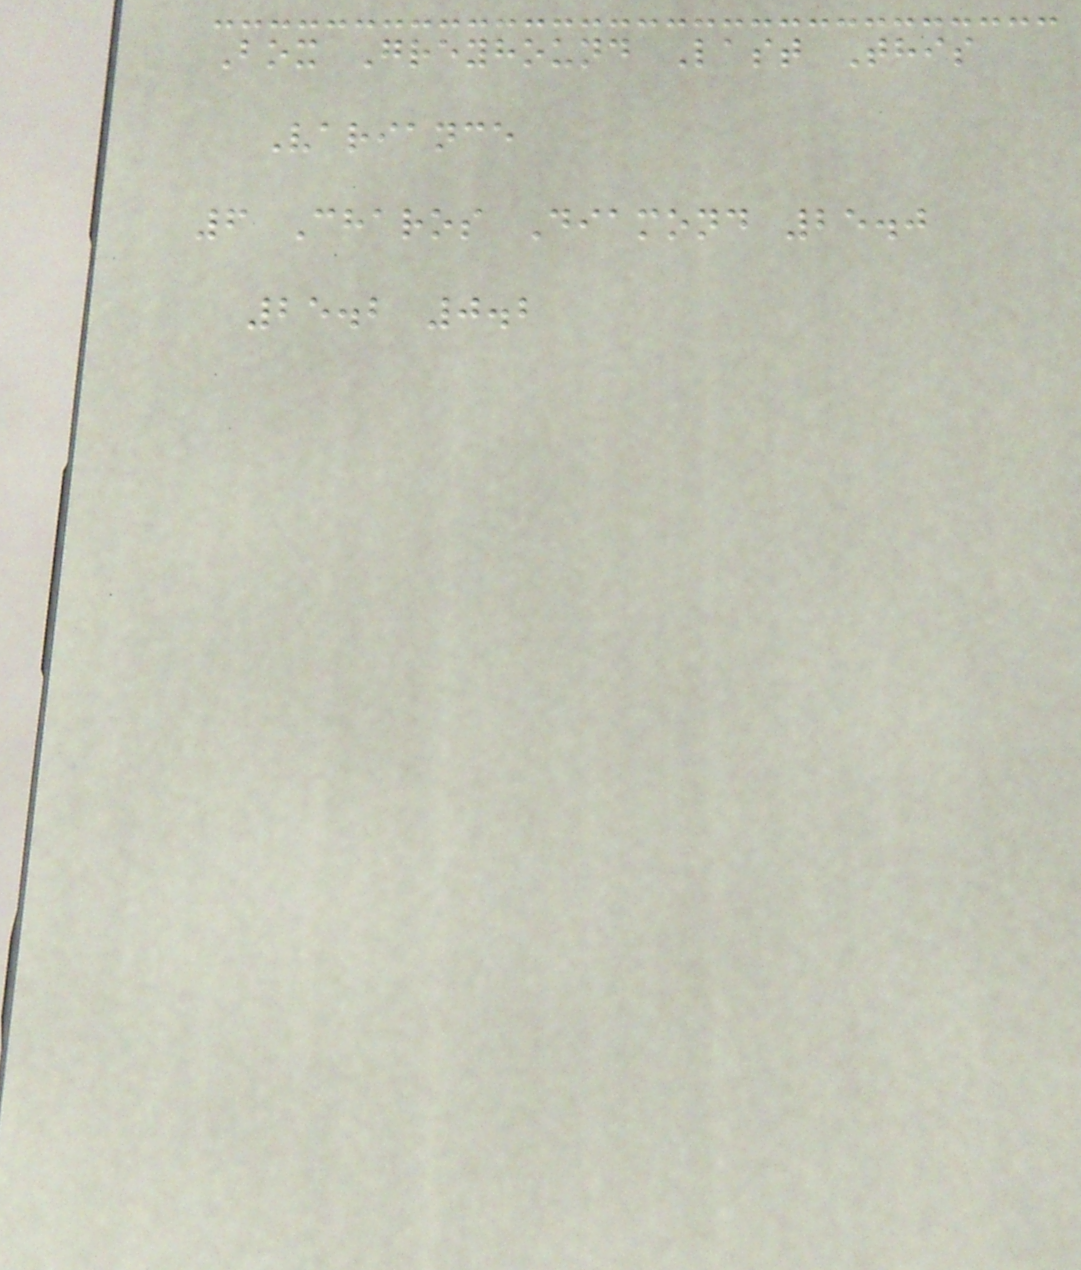Box Greyhound Last This
Variance
6 Charos Diamond 25.0
25.2 0.2
